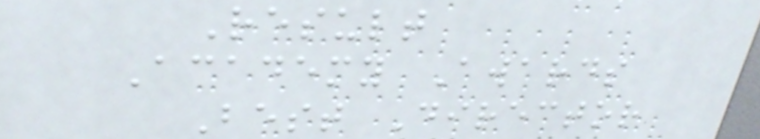Result
Academy Awards
Best Director
